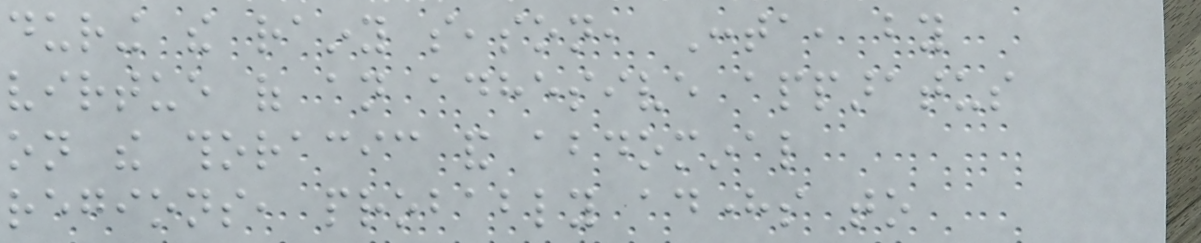during the rainy season, Conta, by
virtue of an adhesive apparatus
on the thoracic and abdominal
regions, probably adheres to
